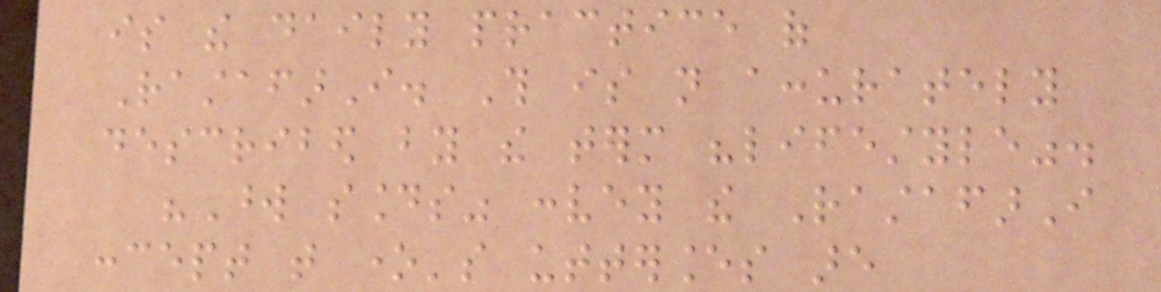is the daily practice of
RastafarI. This is not accurately
described by the term "lifestyle".
"Word sounds" convey the RastafarI
concept that one's utterances are
